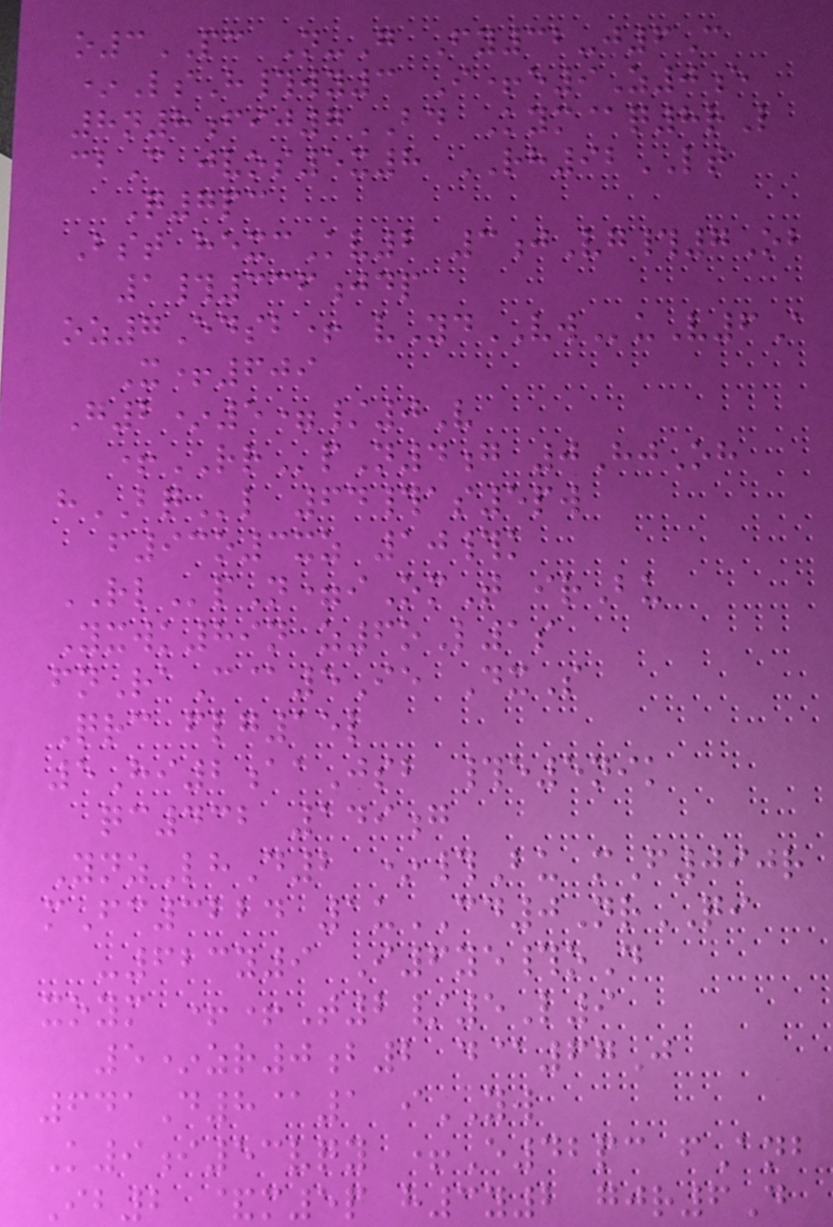o3PC N-G Fy32-j6C
*LsH#wy3 I+e9Z0e
8n8fij7BD Kym@q8rL
cbC jvos5x8 RH92LT
Q7pc
Bst hexcKv2 3jVg#7Ob
1#336jdp
oz7Edsb+ vYdVWuV6A
X+609
G2*5=/0V
+RRpN4g 0HjOh
hBQl 64#as5pw
f93o3xz 10#k
RLpN=iOmT irBu
Yxwk89n z6oL1s
fnRaC@5Ie DxS
Qrc flg15l
5Hi2aaJsb #e5nik
qc432 149g
YnzLhD2 *#Bu mF090r
mFc3224 1uCD0NrQI
-623y9 I6ye#oD
xoym ++T2/5L9
5*zr0b2 d@67J
641D8@1 iYW
K9i53vqy +E42pc fAnb
Ib2 &m5p h3y2 gjr6D
